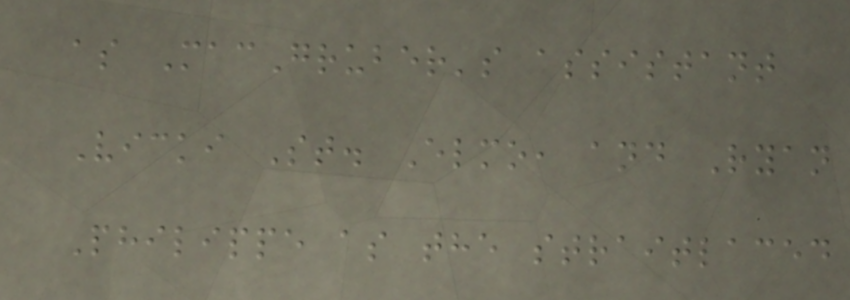as MacGruber's assistant
Vicki St. Elmo, and Ryan
Philippe as the straitlaced
